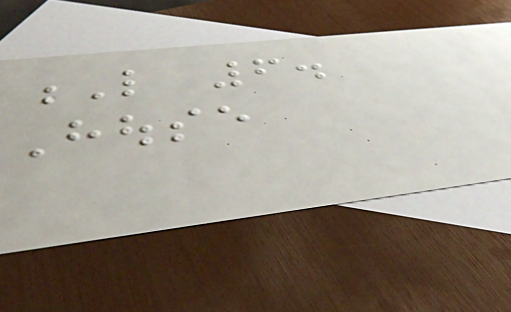L 6.
House
